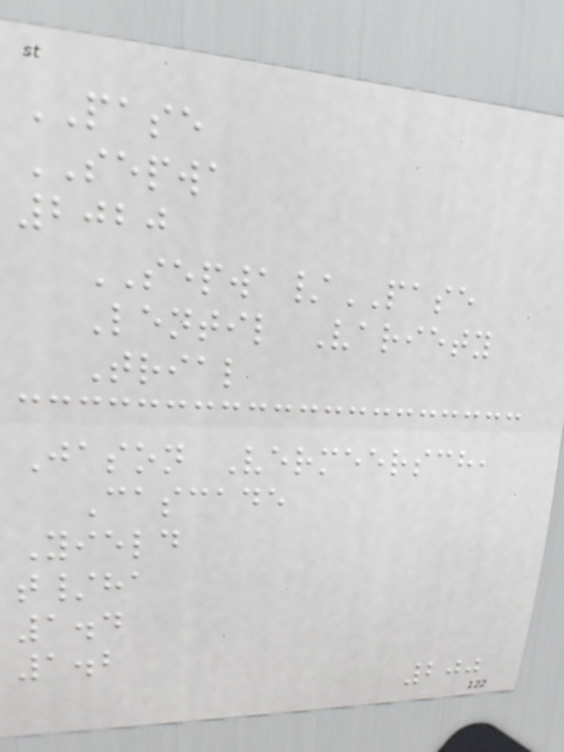PASE
SEPWA
2020
SEPWA/PASE
Lentil Variety
Trial
Jason Vermeersch,
Cascade
Yield
t/ha
1.4
1.2
200
